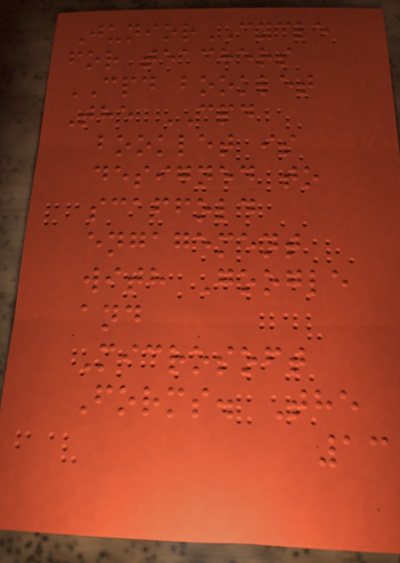JuniorCYCLE
for teachers
CPD booklet
The CPD
booklet is
designed to
scaffold
engagement
with Google
and
Microsoft
Forms. The
13
